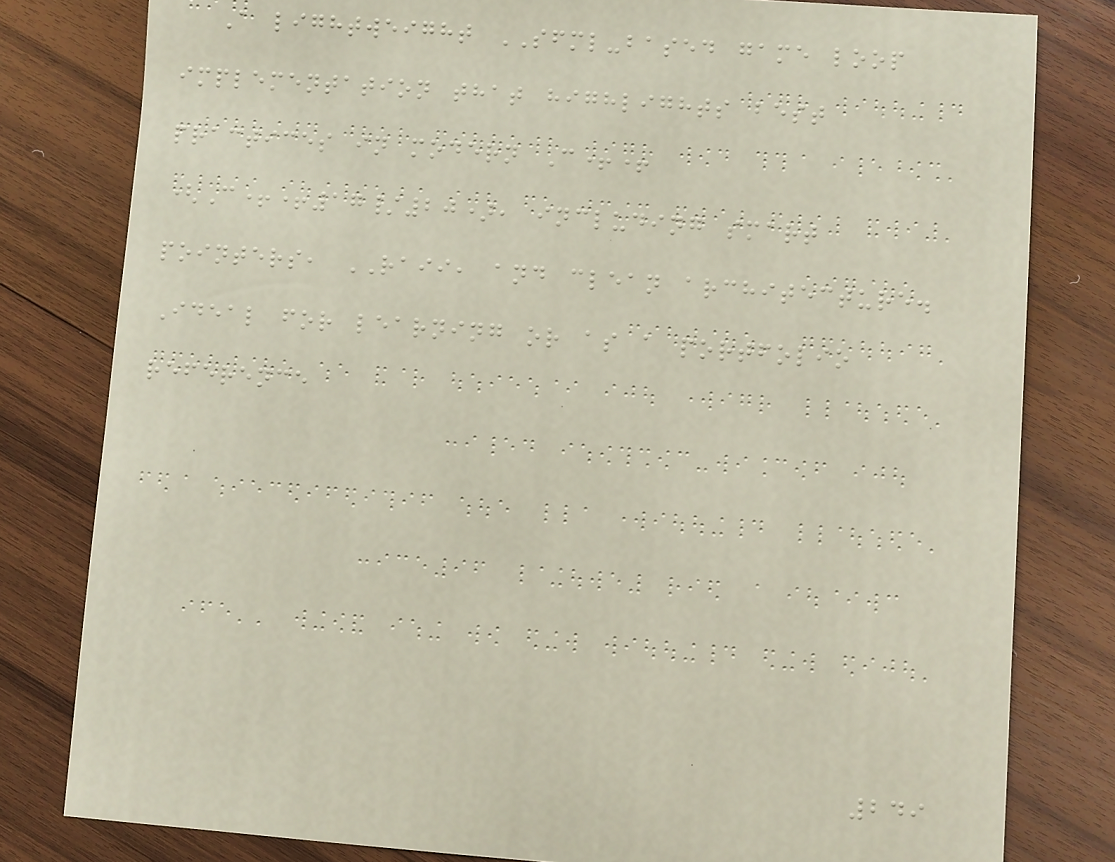A lightweight SFML-based game loop
implementation that highlights best
practices in modern C++
(C++17/20), including smart
pointers, RAII, and clean architecture.
Ideal for learning or as a portfolio
reference
249
